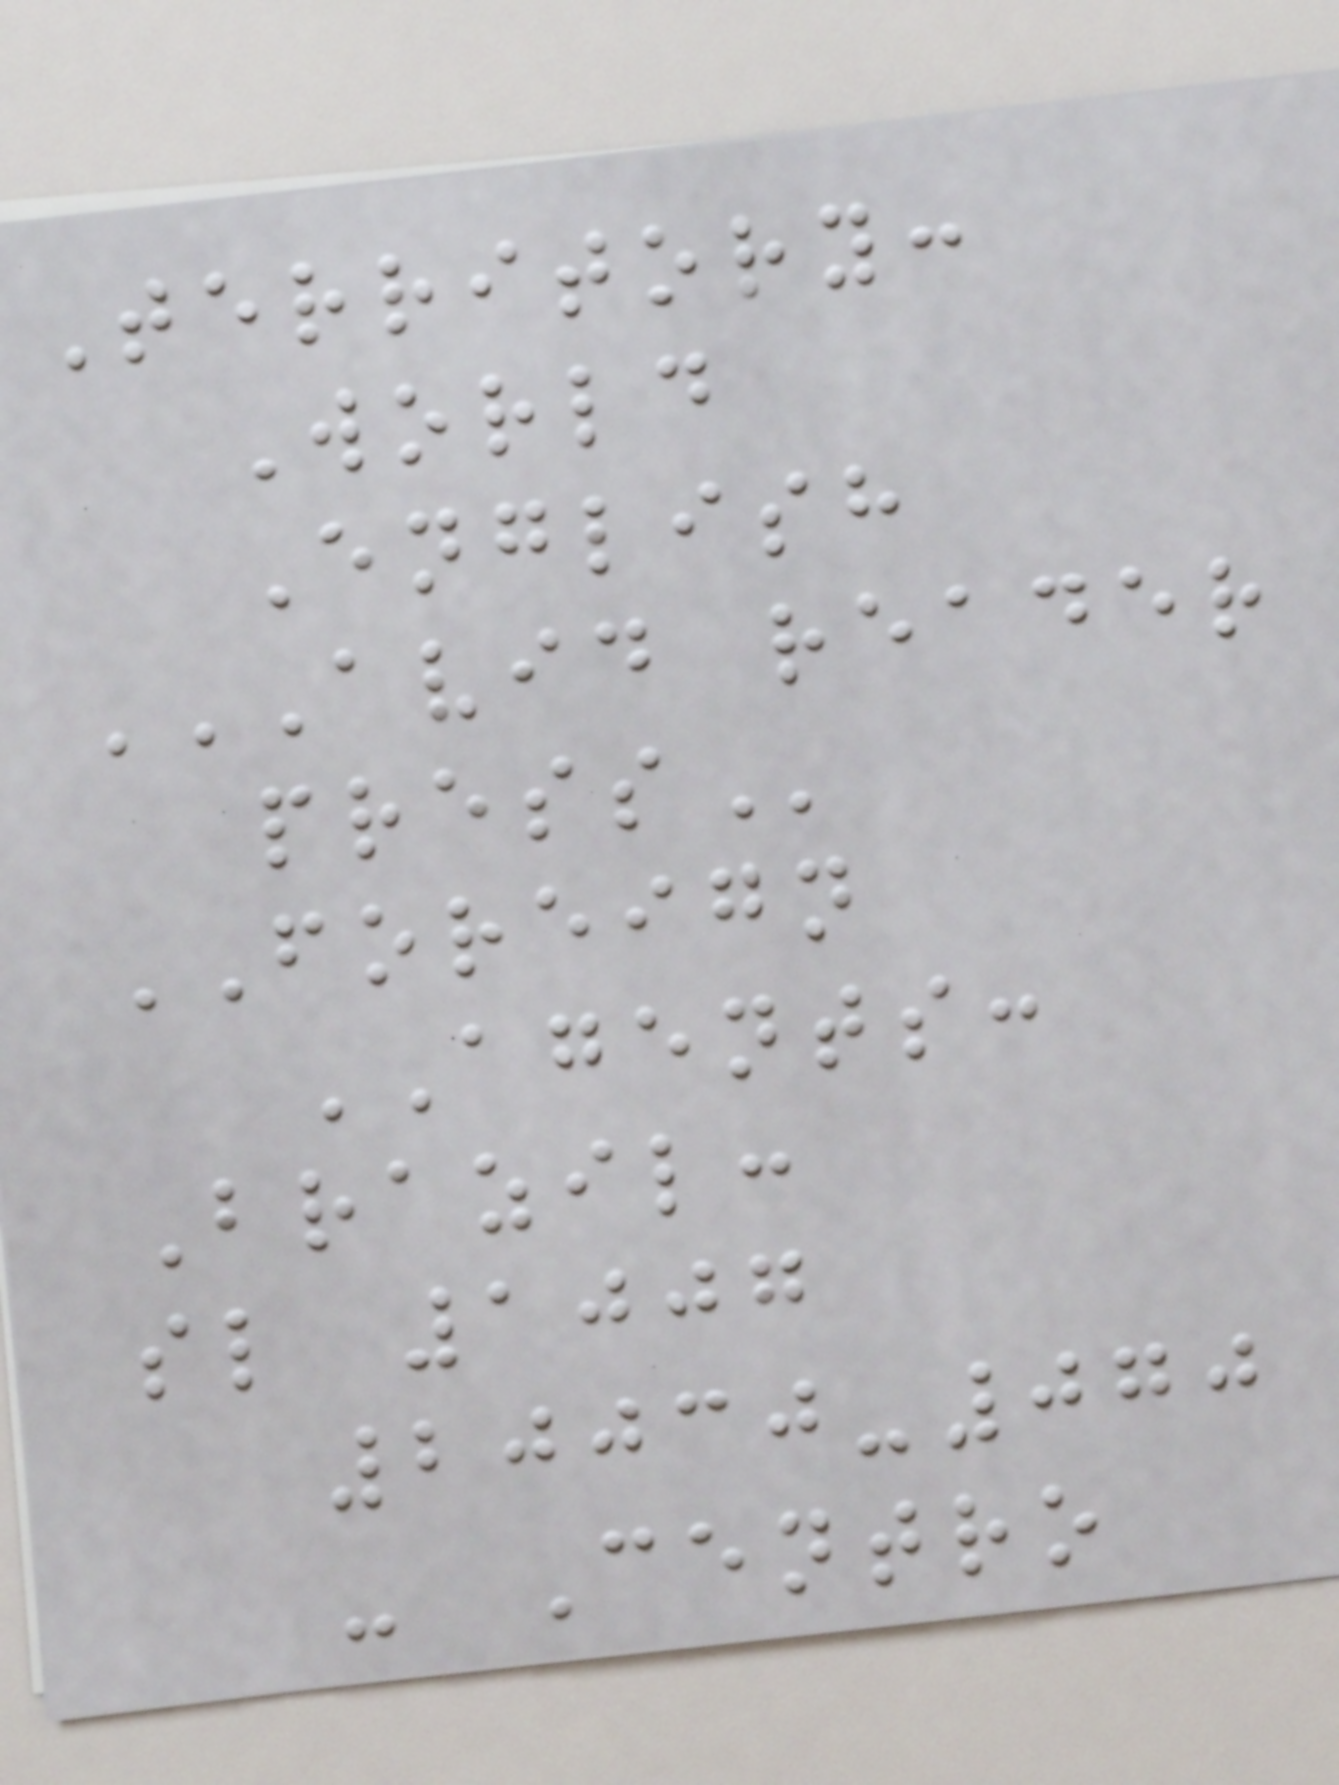Territory:
World
English
AVID READER
PRESS
FOREIGN
AGENTS:
Brazil:
sl 1007
20030-070
- Centro
